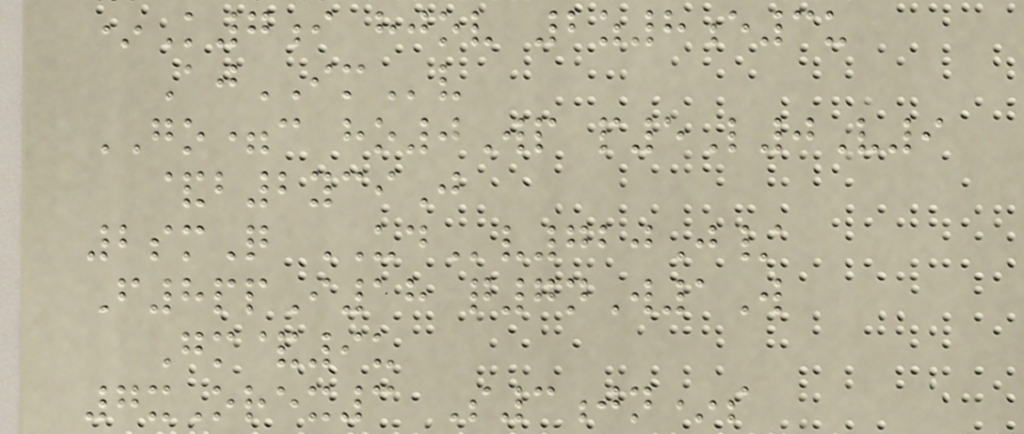*K7i hjov 2z8e3u
AjIMv
GO=c ho0Wp p5L0V9
&b2yciJ
2smQ UDv720J/
F8ppI18 q7nW1W
Gm&9u
7xOrex3 S3jn*s
